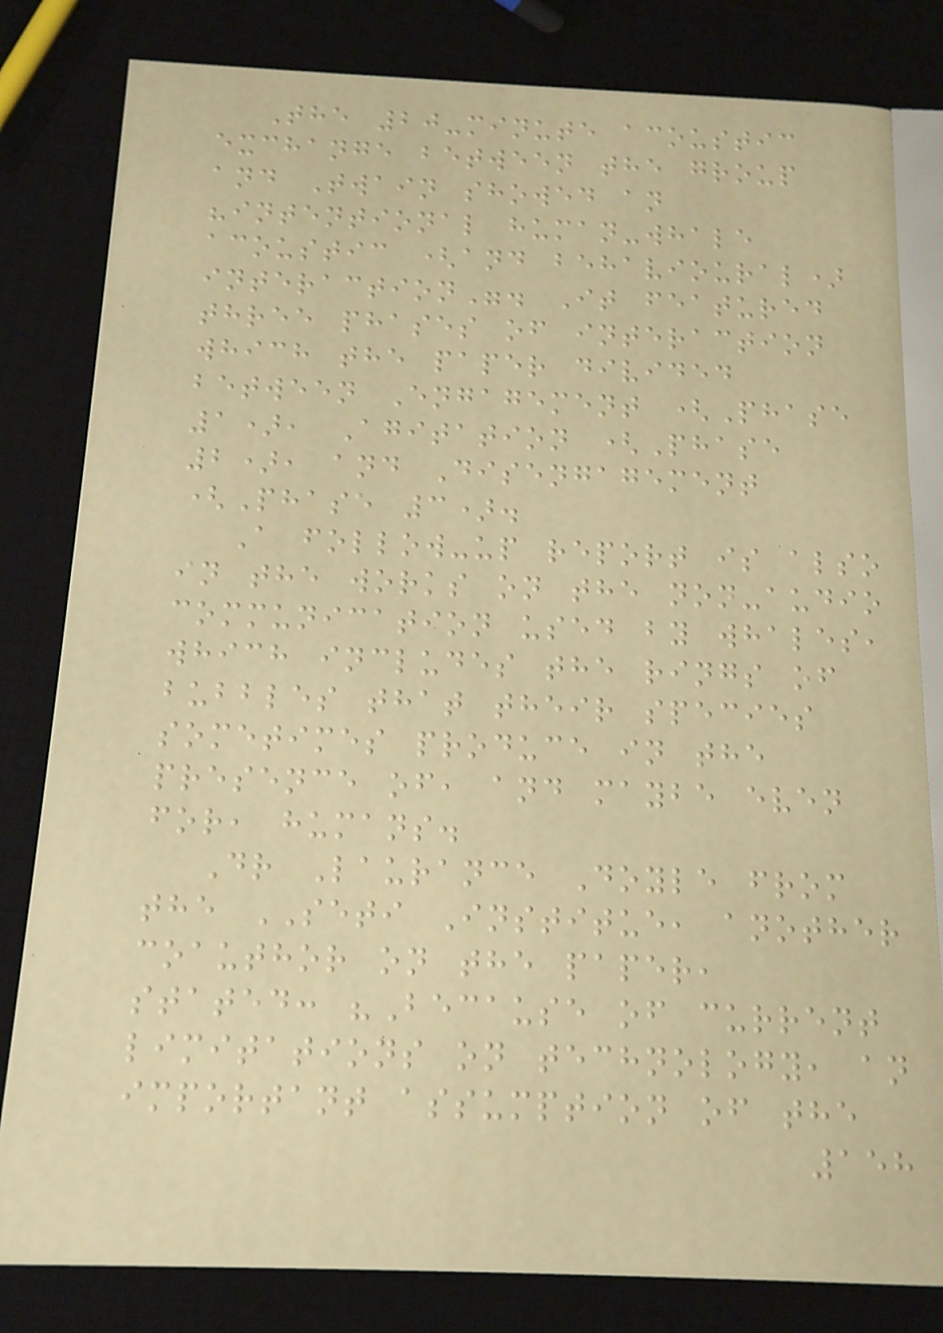The 20-minute acoustic
exchange between the group
and Twain showed an
"intentional human-whale
acoustic (and behavioural)
interaction". It featured
three phases of interaction
which the paper divided
between Engagement (Phase
1), Agitation (Phase
2), and Disengagement
(Phase 3).
A follow-up report is also
in the works on the non-audio
communication used by whales,
which includes the rings of
bubbles that their species
sometimes produce in the
presence of, and maybe even
for, humans.
Dr Laurance Doyle from
the SETI Institue, another
coauthor on the paper,
stated: "Because of current
limitations on technology, an
important assumption of the
158
